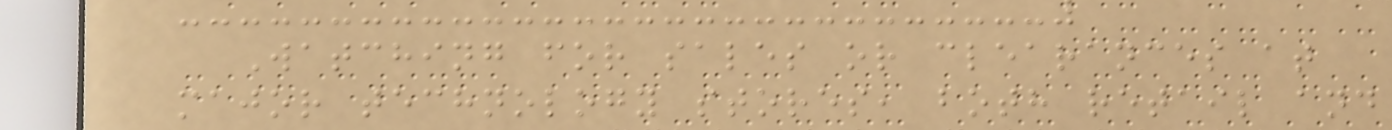Watching for sales or clearances at
major technology stores, both retail and
